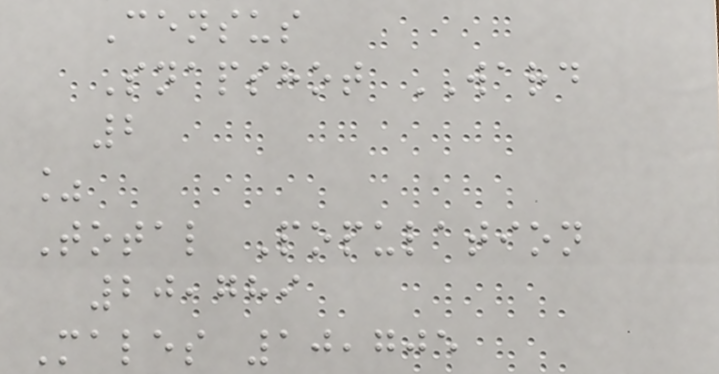Census
Snapshot WARD
2
%
Total Population
20,789
Males 10,705
